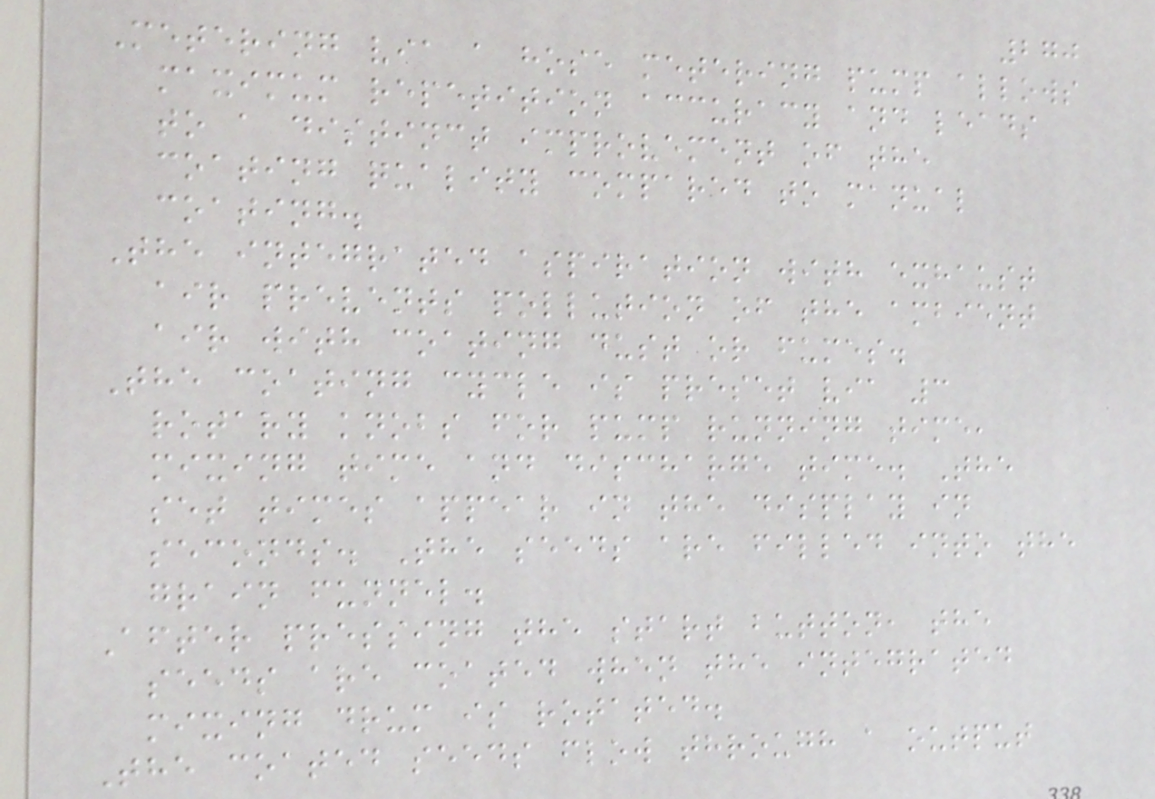270
Metering via a hose metering pump allows
maximum repetition accuracy and leads
to a distinct improvement of the
coating quality compared to manual
coating.
The integrated aspiration with exhaust
air prevents pollution of the ambient
air with coating dust or fumes.
The coating cycle is preset via 3
rotary knobs for pump running time,
mixing time and discharge time. The
set times appear in the display in
seconds. The seeds are filled into the
grain funnel.
After pressing the start button, the
seeds are coated when the integrated
mixing drum is rotated.
The coated seeds flow through a output
